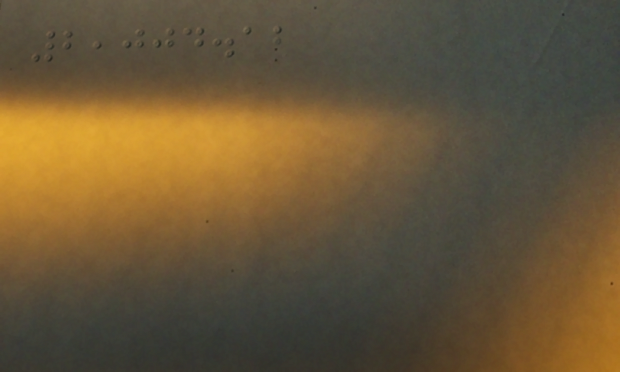2,004.12
